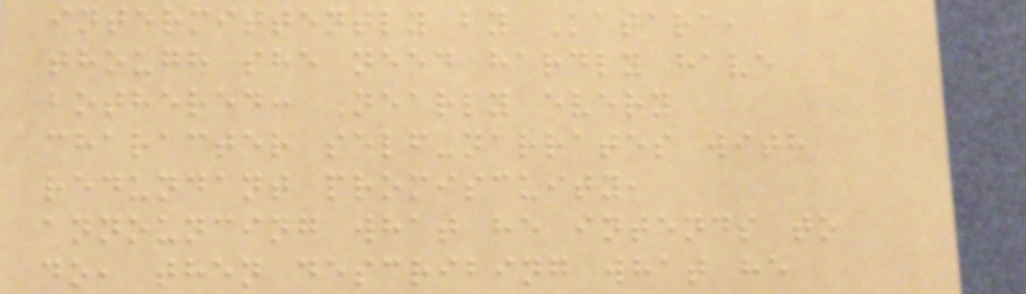intermittently by Katara,
though she need hardly have
bothered: Nearly every
character self-narrates with
redundant promiscuity,
announcing what he intends to
do, then describing what he
